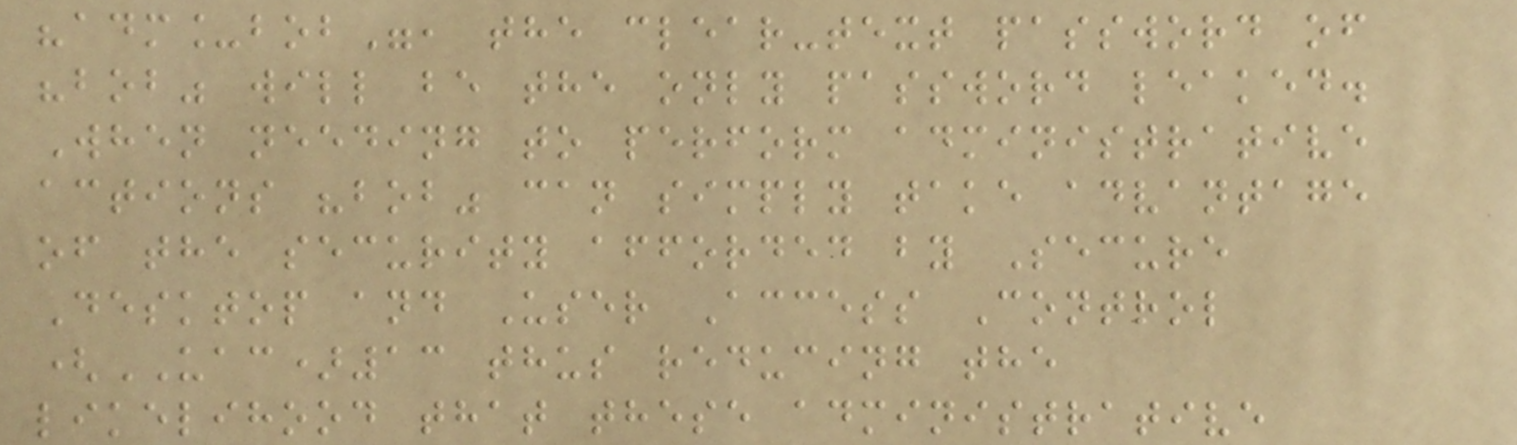"adm_bob", the clear-text password of
"bob" will be the only password leaked.
When needing to perform administrative
actions "bob" can simply take advantage
of the security afforded by Secure
Desktop and User Access Control
(UAC)13 thus reducing the
likelihood that these administrative
